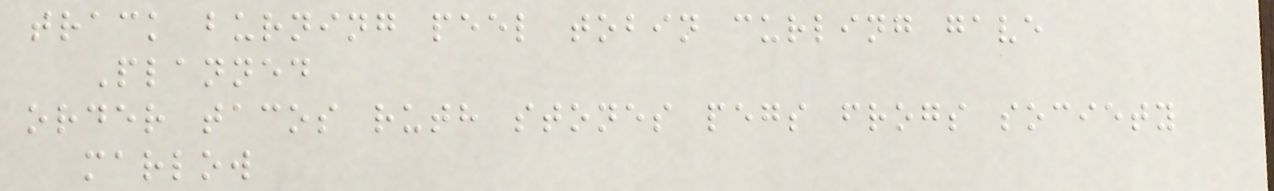track burning peel tobin curling gave
Planned
order tacos ruth stones pegs frogs society
marlow
